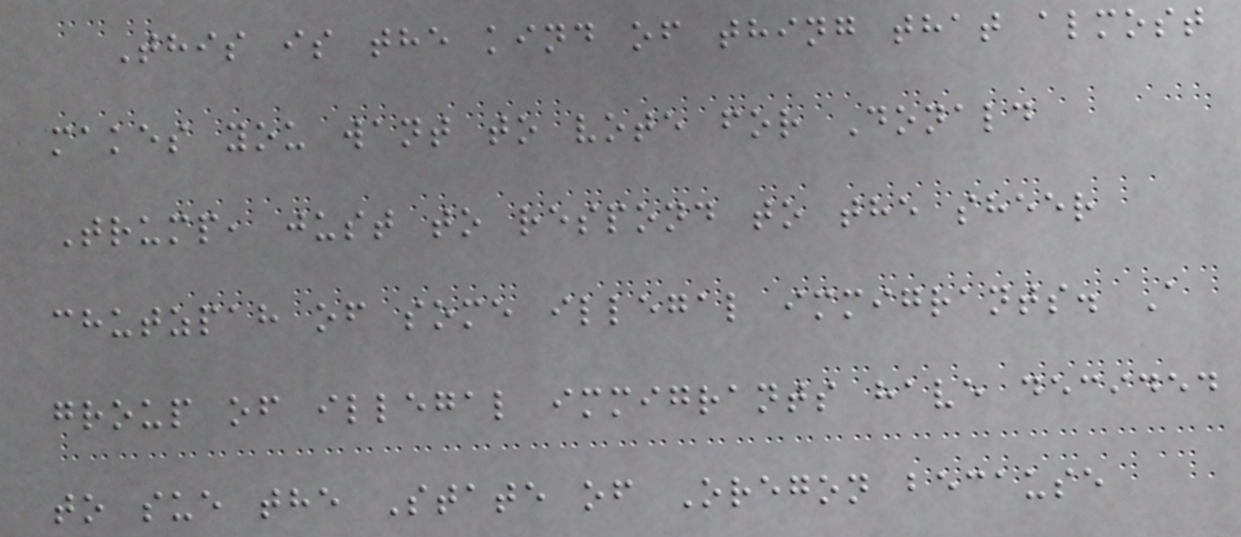This is the kind of thing that almost
makes you want to vote for Donald
Trump, just to respond to the sheer
chutzpah of some illegal immigrants. A
group of illegal immigrants have decided
to sue the State of Oregon because
